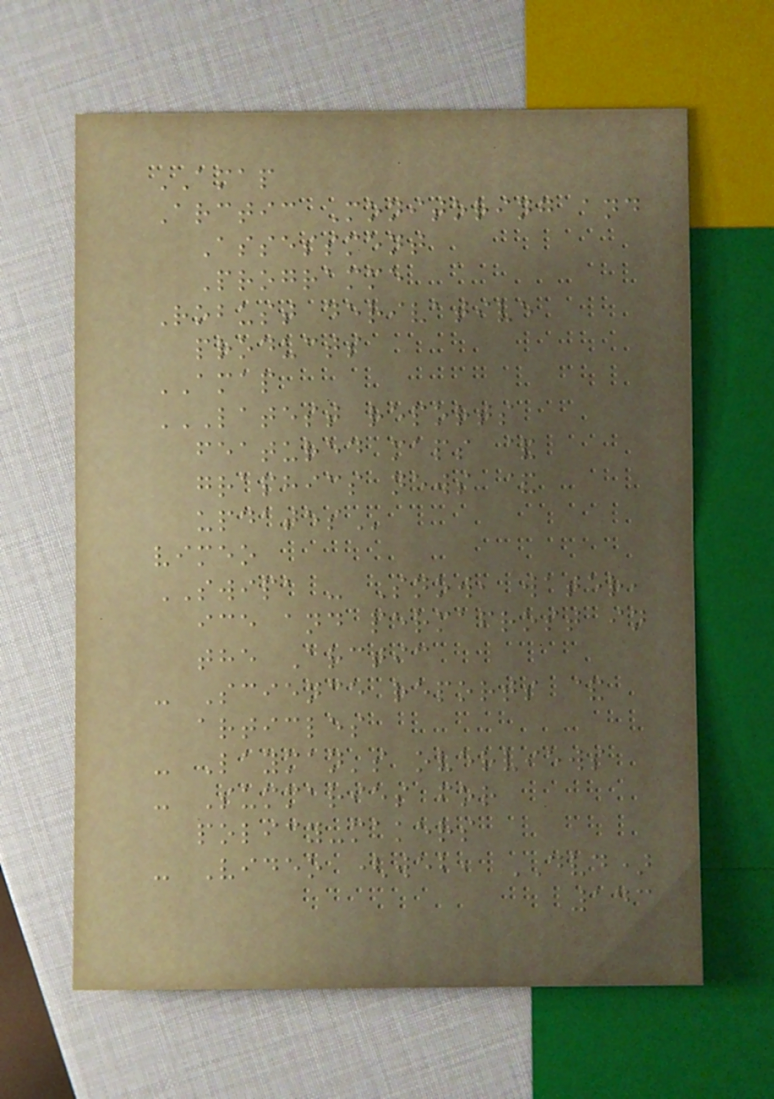AMAP
Arctic Monitoring and
Assessment
Programme
Robust derivative
products
AMAP
LATEST REPORTS
FEATURED MAPS &
GRAPHICS NEWS &
UPDATES
vimeo
SWIPA - Snow, water,
ice and permafrost in
the Arctic
- Science reports &
articles
- Layman's overviews
- Summaries for
policy-makers
- Video (web, DVD)
143
